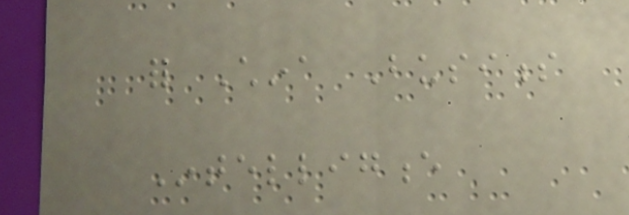for China Business
Intelligence
